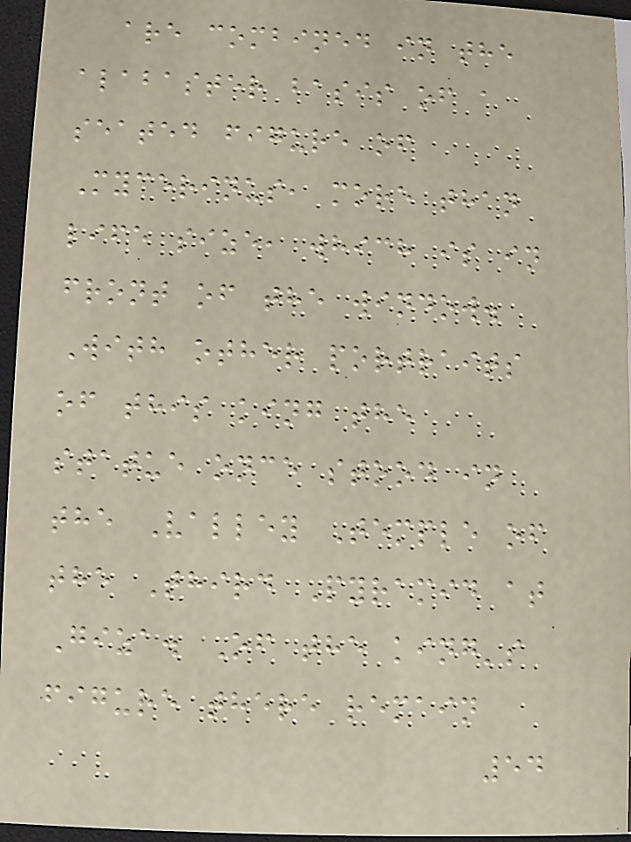are combined in the
alabaster basis of a
seated figure of
Mycerinus, more than
life size, which is in
front of the window.
With other portraits
of this king the
statue once stood in
the Valley Temple of
the Third Pyramid at
Giza. Of the king's
figure there remain
54
